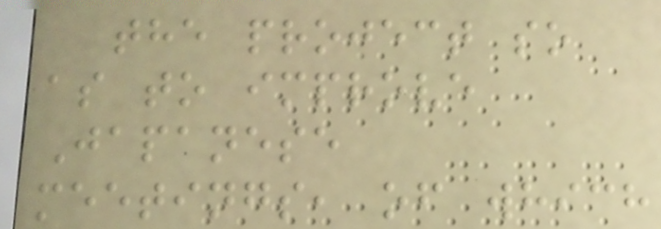the project so
as to improve
Japanese
meetings, of which
